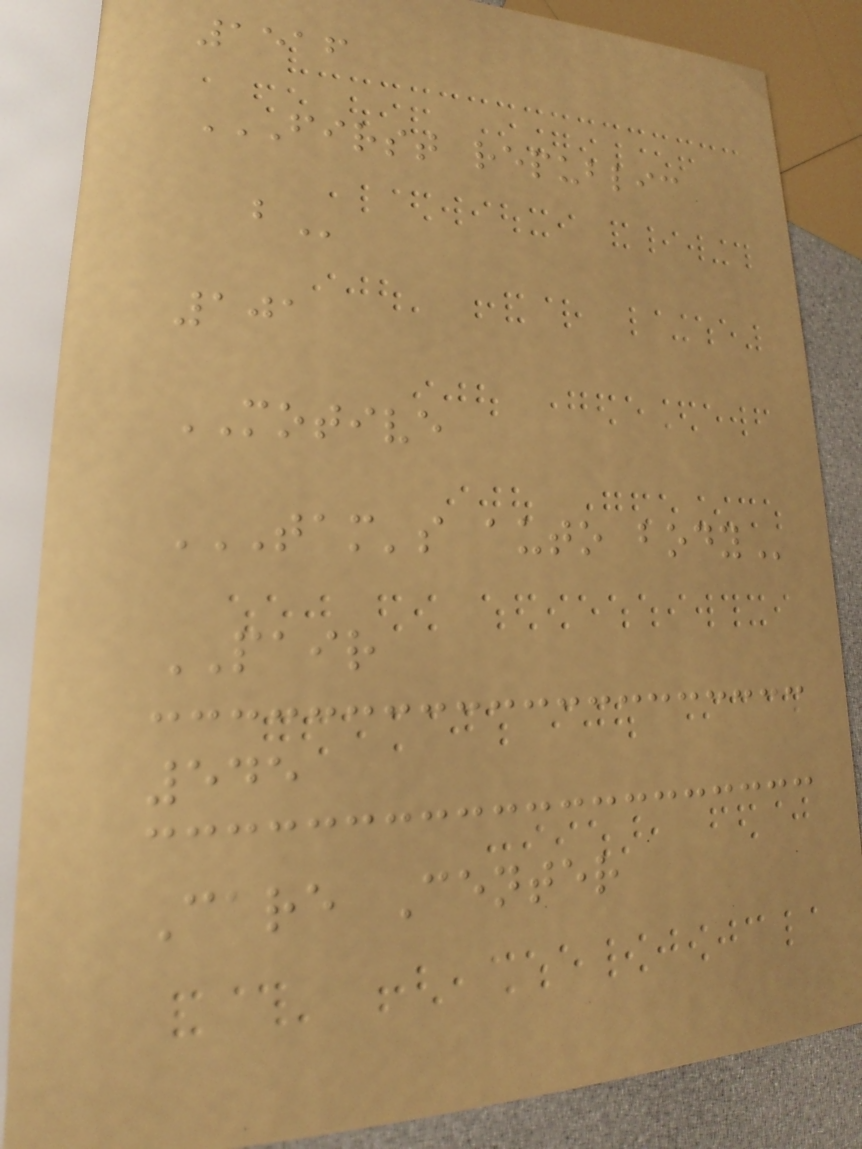1516
FIRST REPUBLIC
B
101
MOTIVE
TAM'S AUTO BODY
PAIR
545
Care Center
